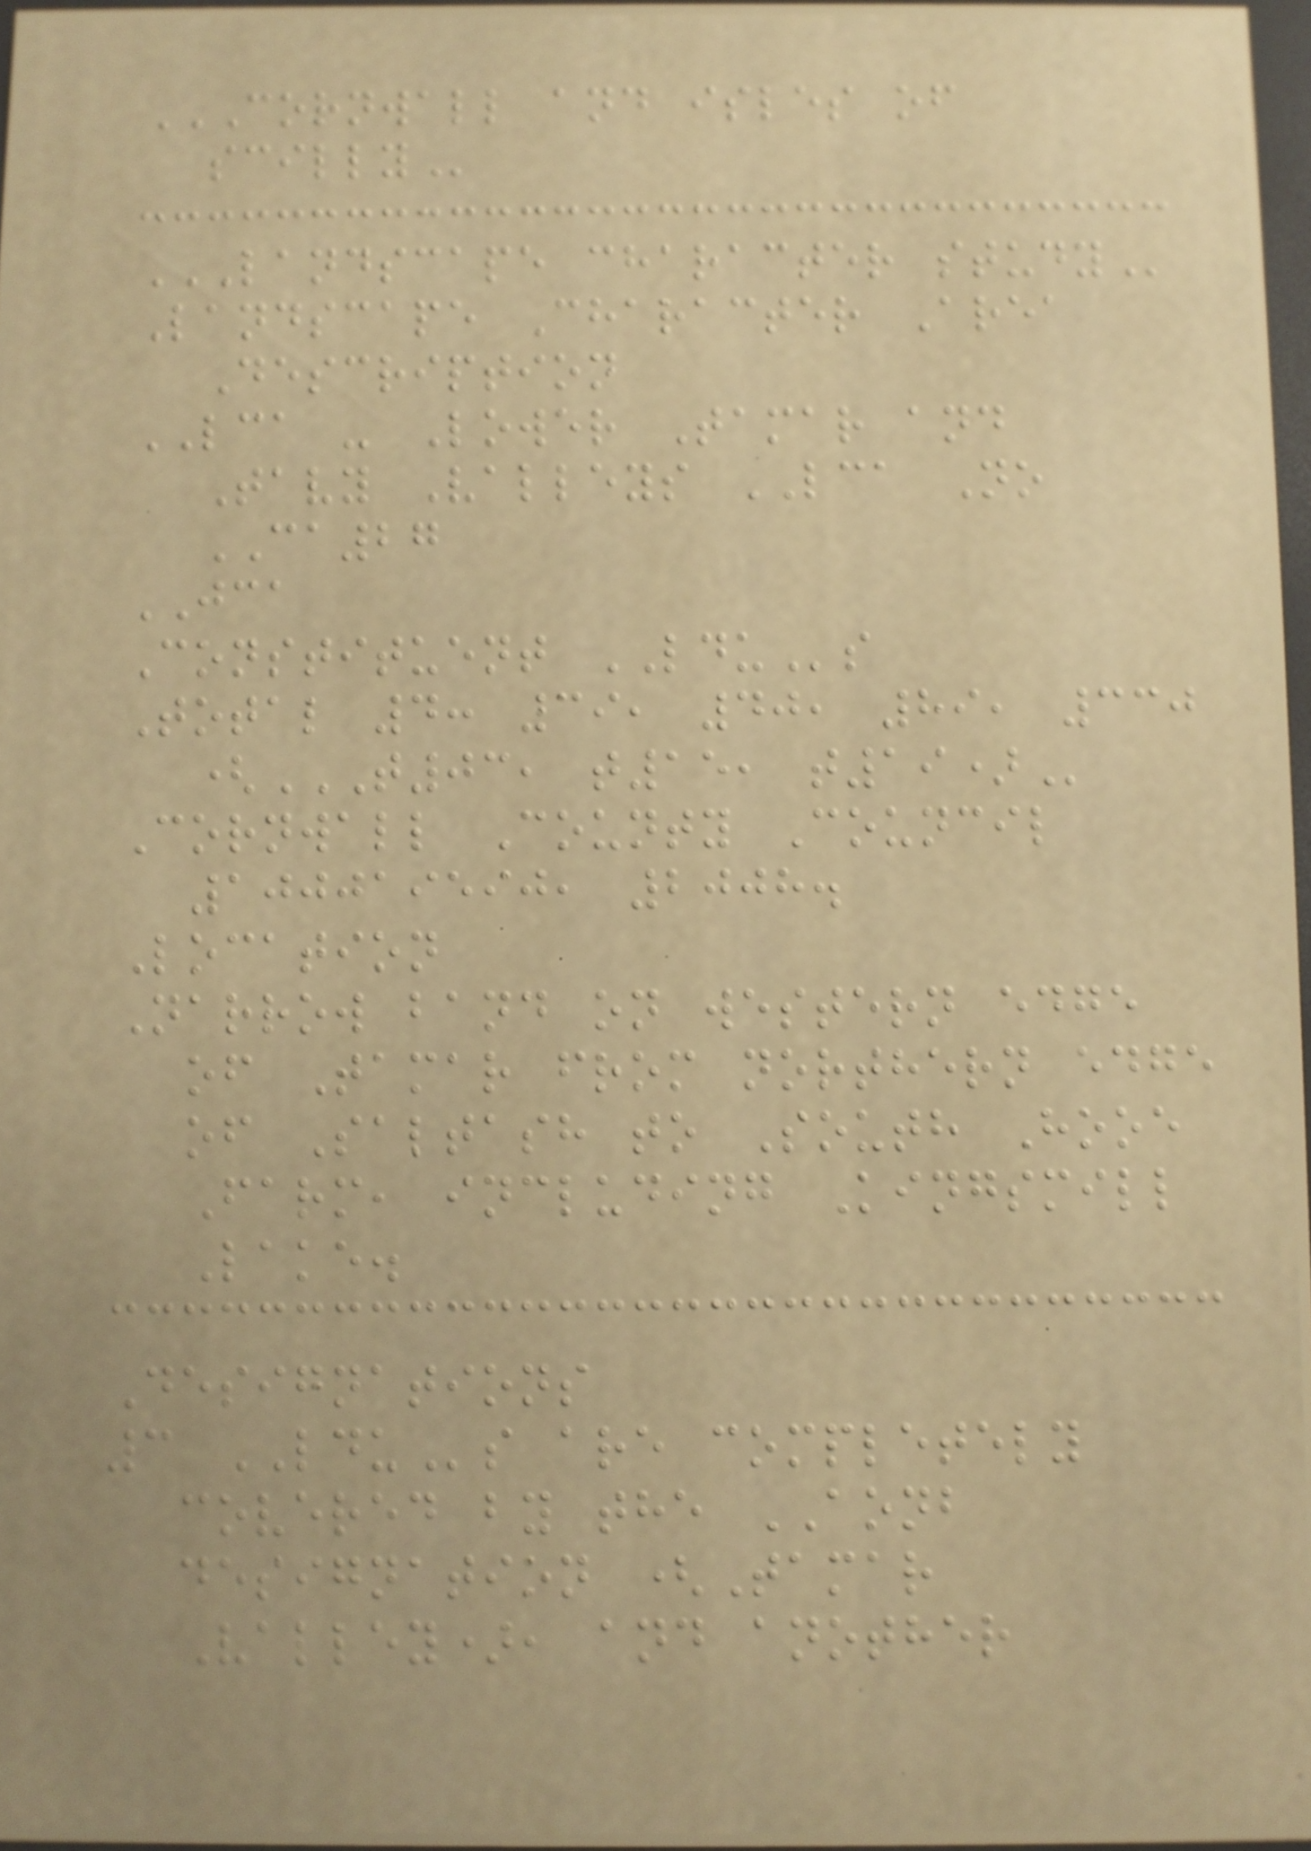CORNWALL AND ISLES OF
SCILLY
LANDSCAPE CHARACTER STUDY
Landscape Character Area
Description
LCA - Lower Tamar and
Tavy Valleys LCA No
CA27
JCA
Constituent LDUs
Total 4: 39, 40, 89, 330
(T03, T15, T19)
Cornwall County Council
100019590, 2008.
Location
Narrow band on western edge
of Tamar from northern edge
of Saltash to South Hooe
Farm, including Kingsmill
Lake.
Designations
3 LDUs are completely
covered by the AONB
designation (Tamar
Valley), and another
